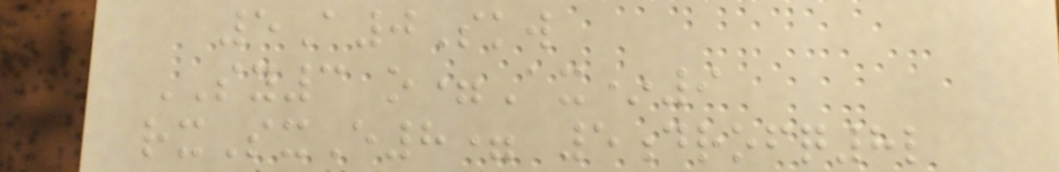5A0Skw
SY3 o=Ax*9
rxSxE8= 5drofq8l
